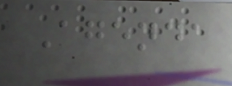Agenda
